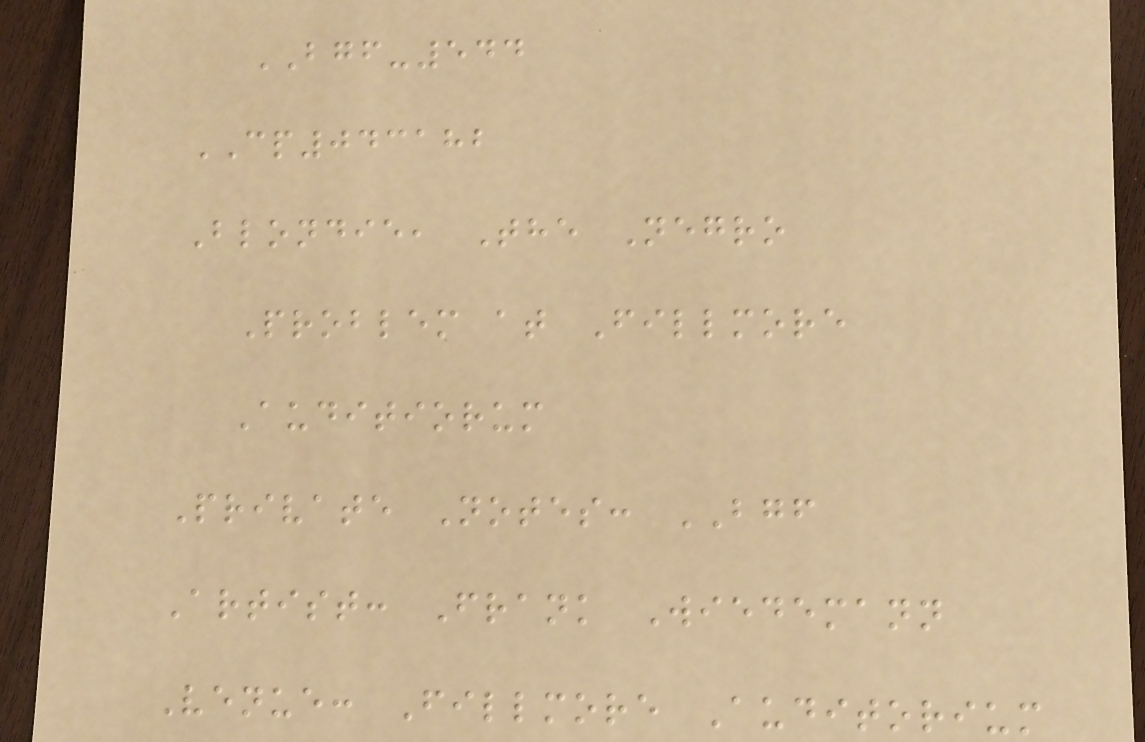BGF-544
CP043182
Blondie, The Negro
Problem at Fillmore
Auditiorum
Private Notes: BGF
Artist: Frank Wiedemann
Venue: Fillmore Auditorium
